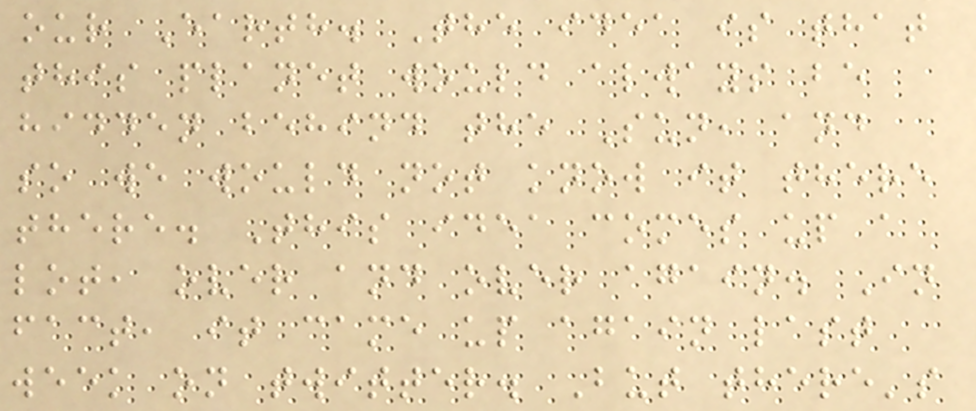our Earth. The idea is that
this planet would always be
hidden behind the Sun, and
so we would not know it there
there. This idea comes up a
lot, over and over again. In
fact, it came up again last
week on twitter. But there's
